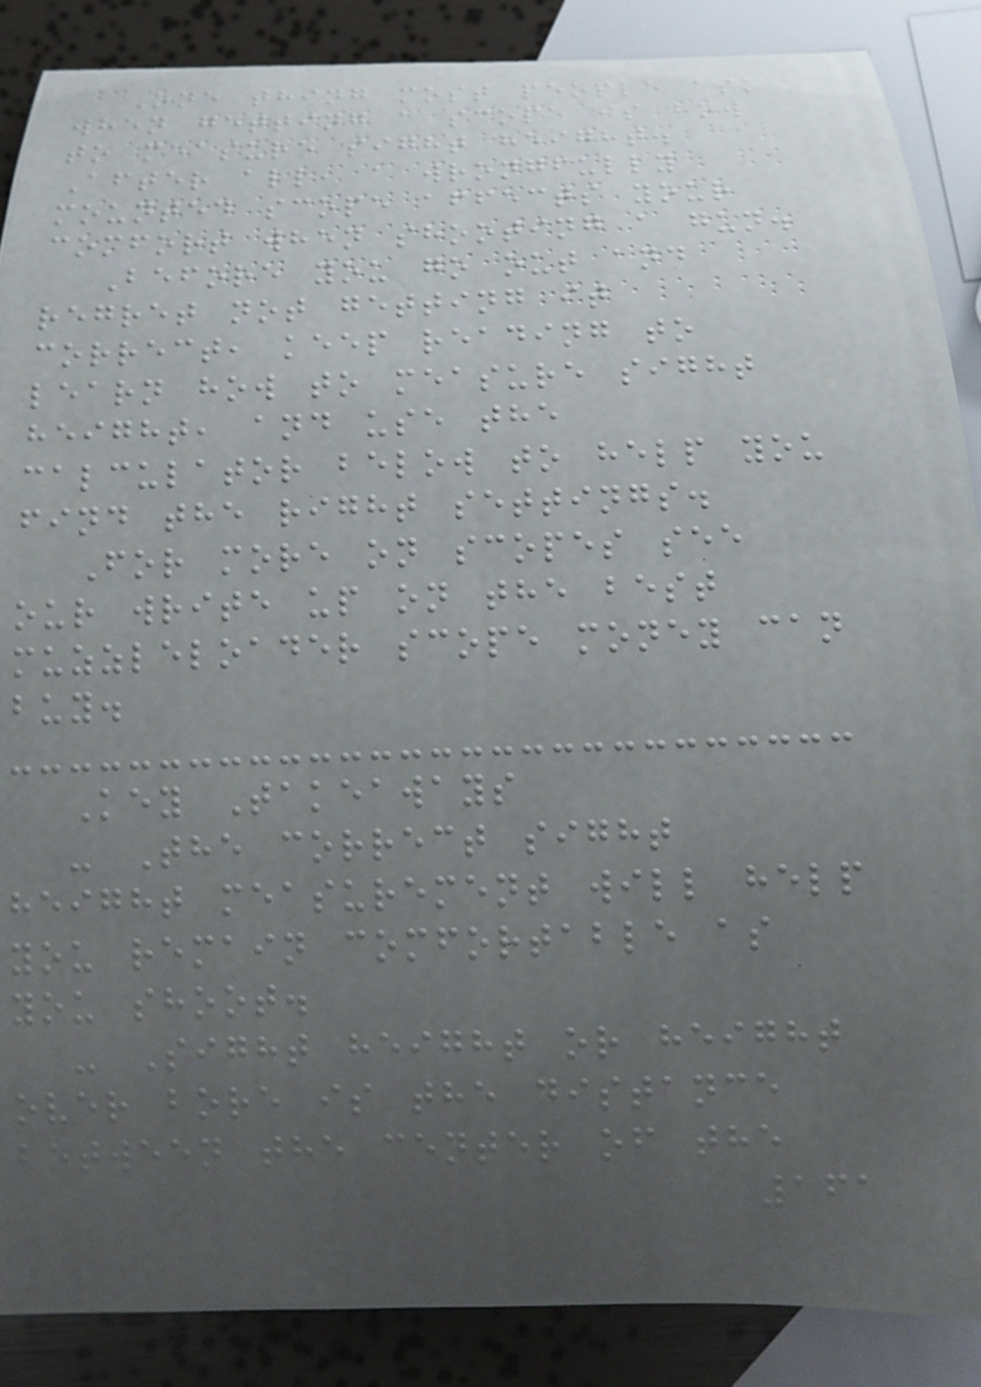One thing most people ask
when getting a scope is how
to measure sight height.
After all, a wrongfully
mounted scope affects your
comfort when shooting a gun.
Before you go out and
regret not getting it
correct, keep reading to
learn how to measure sight
height, and use the
calculator below to help you
find the right settings.
For more on scopes see
our write up on the best
muzzleloader scope money can
buy.
Key Takeaways
- The correct sight
height measurement will help
you remain comfortable as
you shoot.
- Sight height or height
over bore is the distance
between the center of the
161
